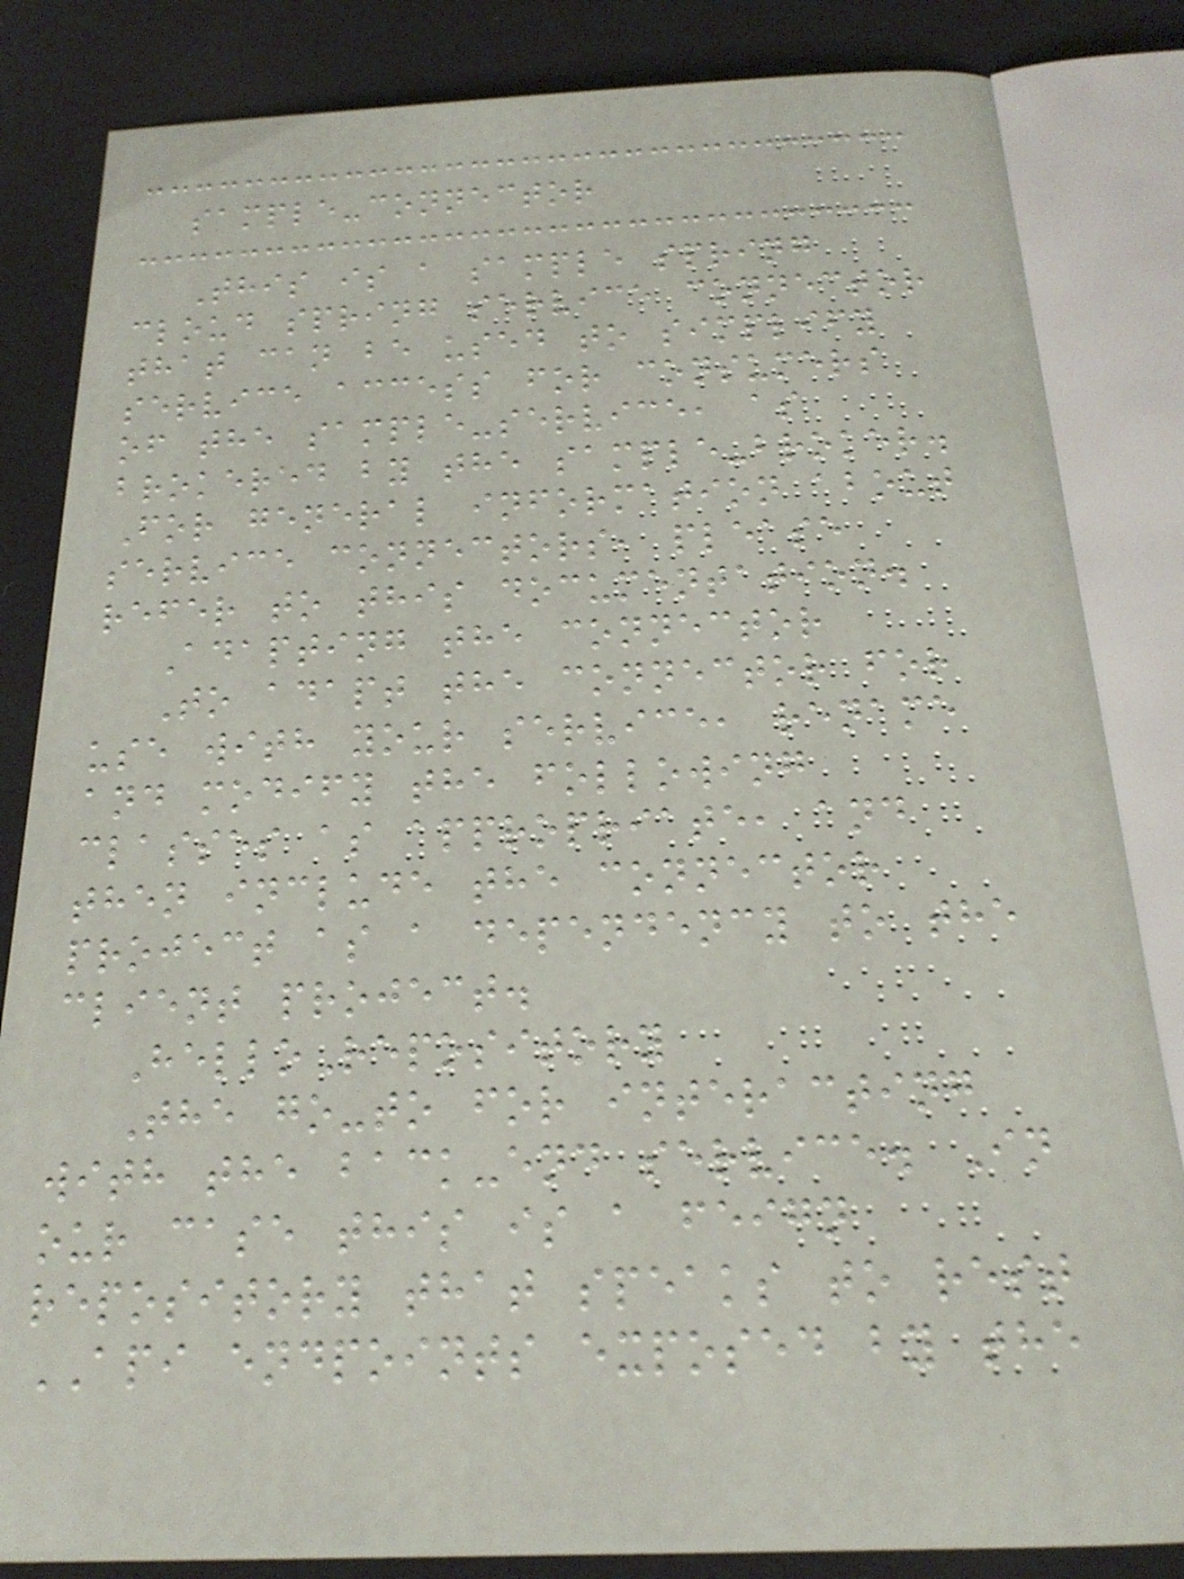sample-connector
This is a sample spring
cloud spring service connector
that can be used to simplify
service access for consumers
of the sample-service, as
brokered by the sample-broker.
For general information about
service connectors, please
refer to this documentation.
Adapting the connector
To adapt the connector for
use with your service, rename
and modify the following
classes as appropriate, and
then include the connector
project as a dependency to the
client project.
HelloRepository
The go-to for interacting
with the back-end service. In
our case this is a feign
repository that speaks to rest
API endpoints exposed by the
